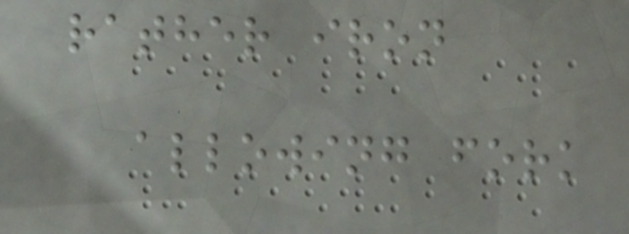rather iron
allowing fork
